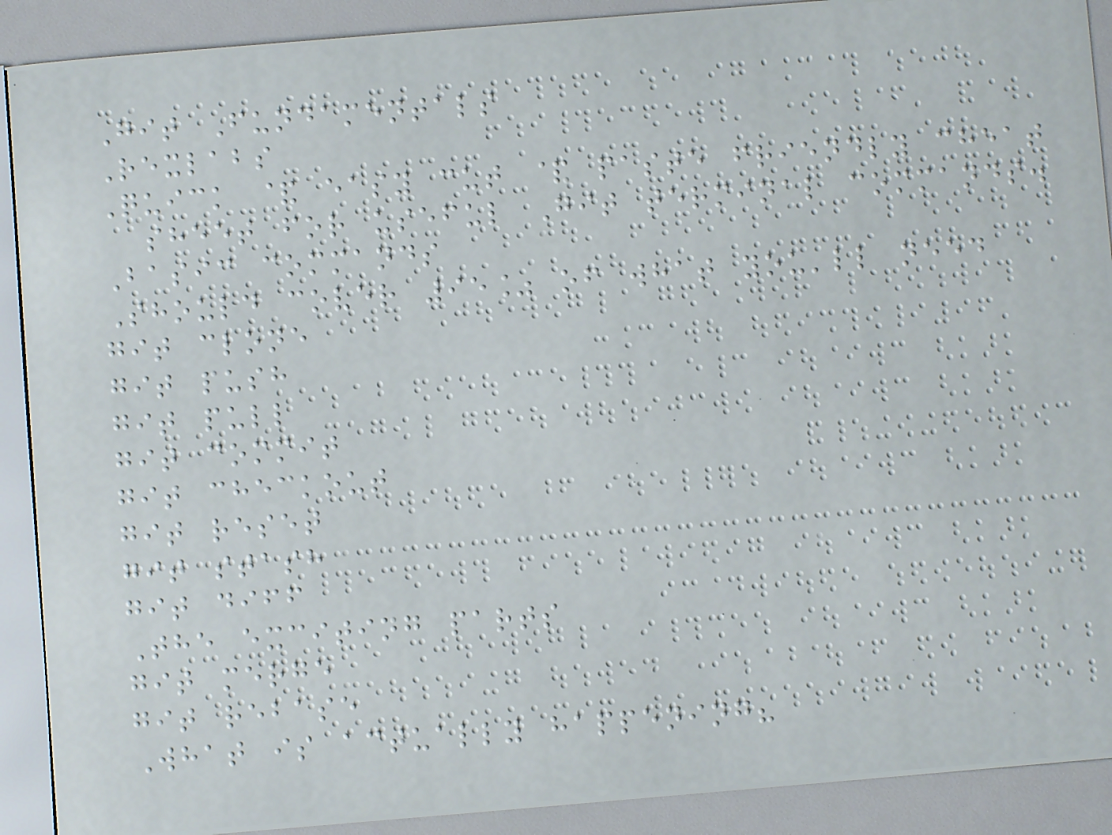Git Fundamentals
Rexlabs
Quick & easy cut & paste friendly cheat
sheet for useful Git terminal commands.
Basic commands
Should cover 95% of what you'll need
git clone
git push
git pull
git commit
git checkout
git reset
git stash
git diff
The exciting parts
git merge
git rebase
What is actually happening?
